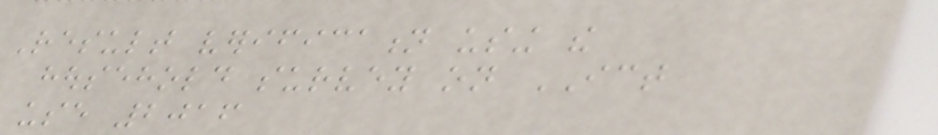Result verification using the
household survey on ICT
use 2016
